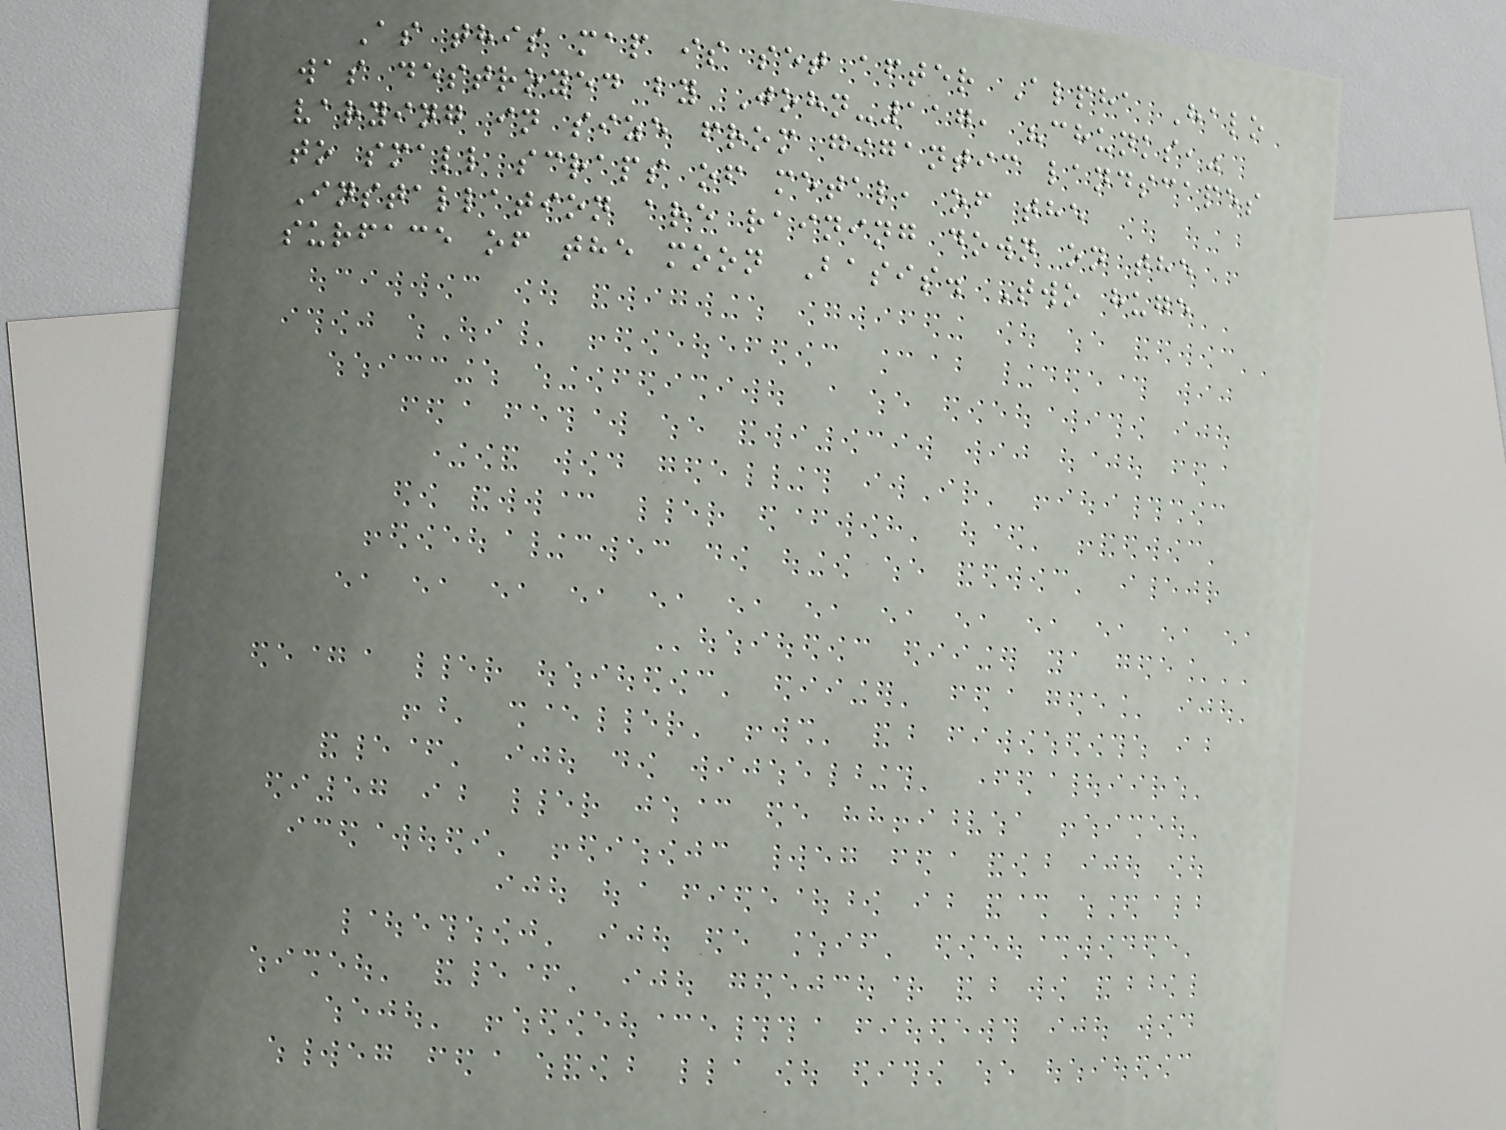As this map is set after Alpha Halo
was destroyed by John-117, "chunks,"
varying in size from gigantic landscapes
to small scraps of metal, of the
Installation are raining down on the
surface of the moon Basis. Two huge
